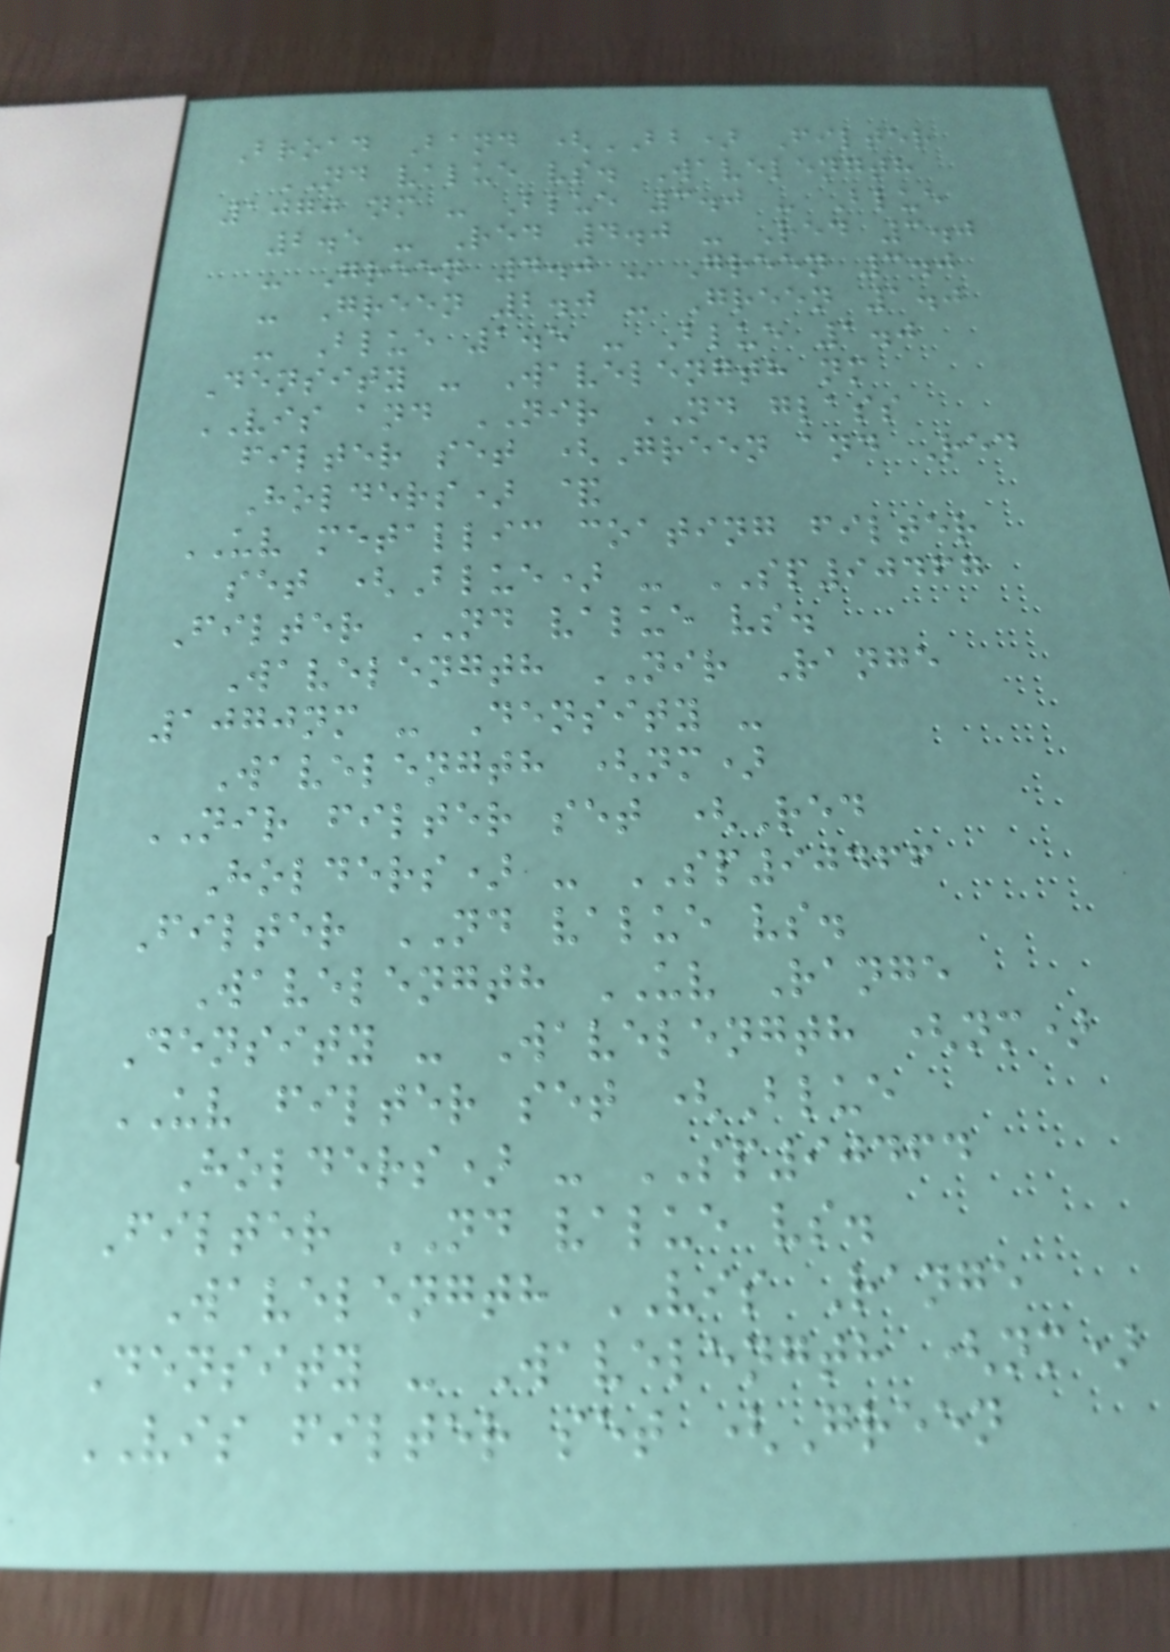Broad Band (BB) Filter
ND value vs. Wavelength
1070 nm - Blue 3.0 - Blue
2.5 - Red 4.0 - Red 3.0
- Green 4.0 - Green 3.0
- Green 2.0 - Green 1.0
- Blue 1.5 - Blue 1.0
Density - Wavelength nm
VIS and NIR ND glass
filter set (Green and Red
Holders) &
UV metallic coating filter
set (Blue) - SP90467
Filter ND value vs.
Wavelength NIR Range
1070nm - Density -
Wavelength (nm)
NIR filter set (Red
Holders) - SP90466
Filter ND value vs.
Wavelength UV Range
Density - Wavelength (nm)
UV filter set (Blue
Holders) - SP90464
Filter ND value vs.
Wavelength VIS Range
Density - Wavelength (nm)
VIS filter set (Green
